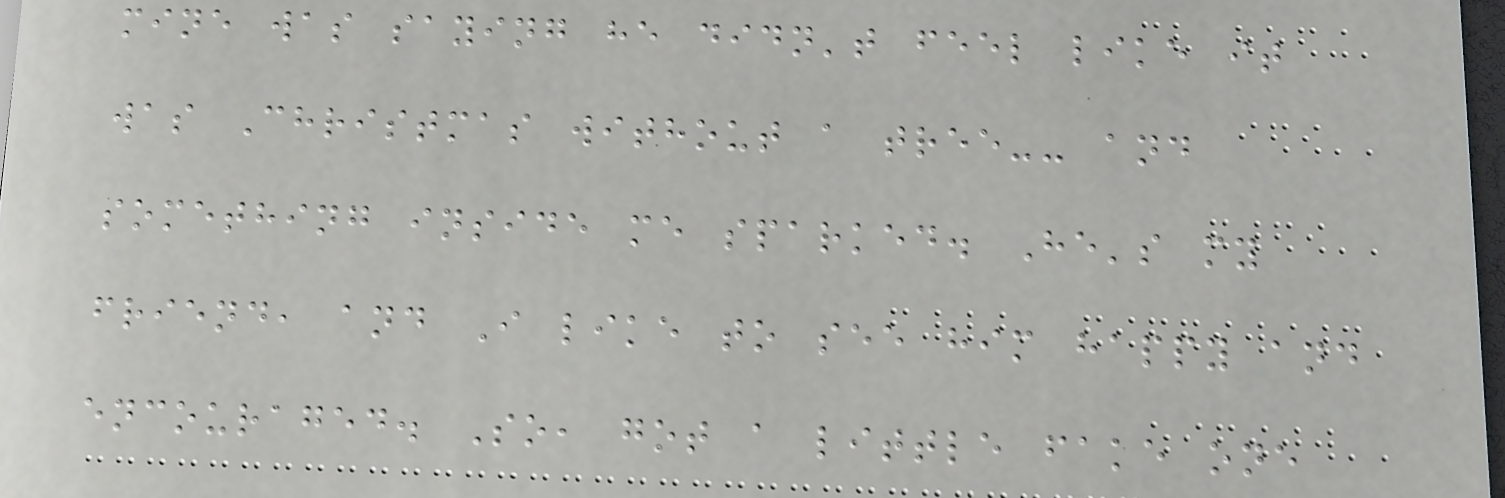mine was saying he didn't feel like it
was Christmas without a tree-- and
something inside me sparked. He's my
friend, and I like to see him happy and
encouraged. So, got a little fake one
